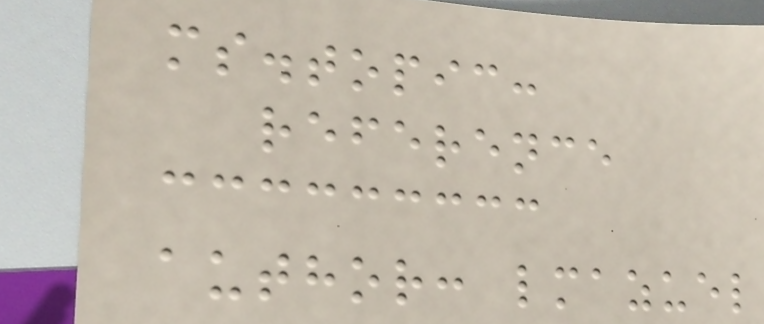ms.topic:
reference
author: lmazuel
